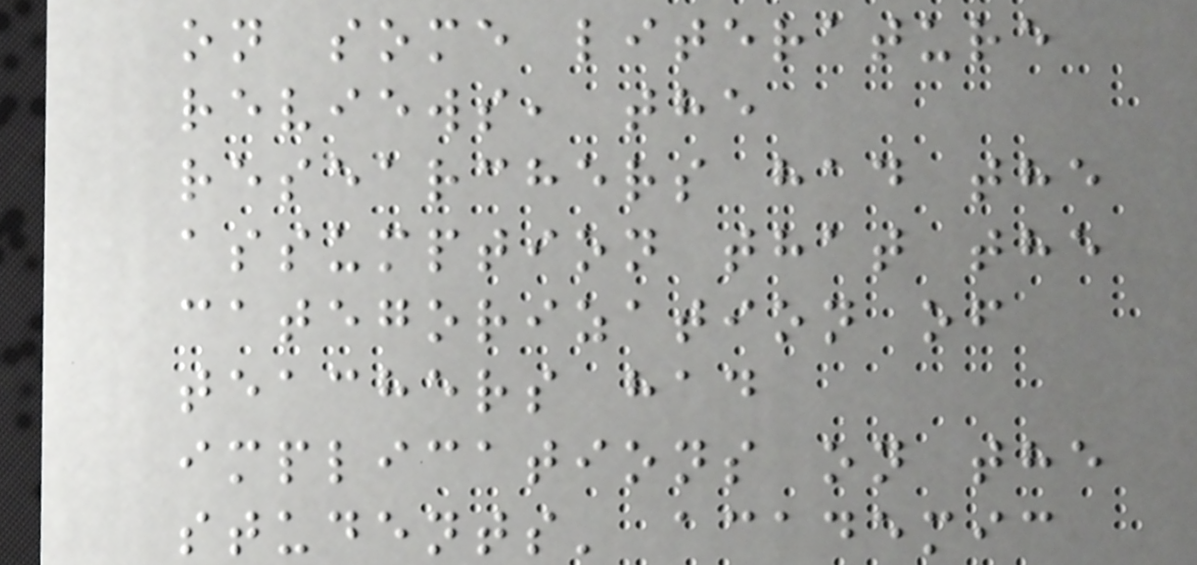on some literature
reviews, the
researchers had the
assumption that the
categorization of
teachers had
implications on the
students' academic
